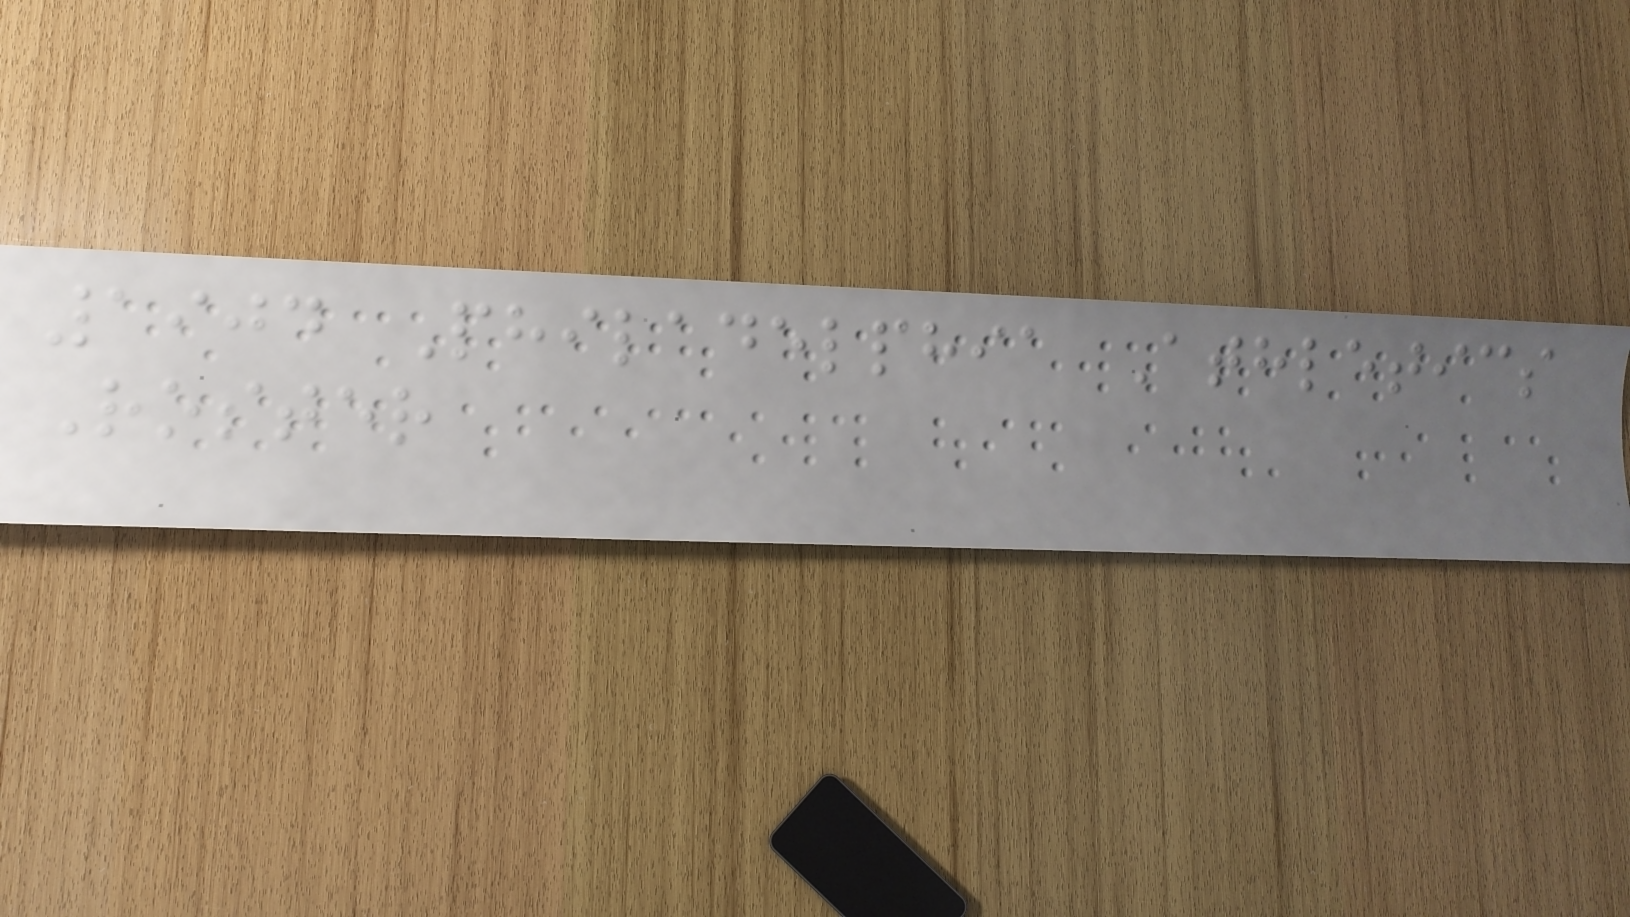1904 Philadelphia Athletics
Roster
